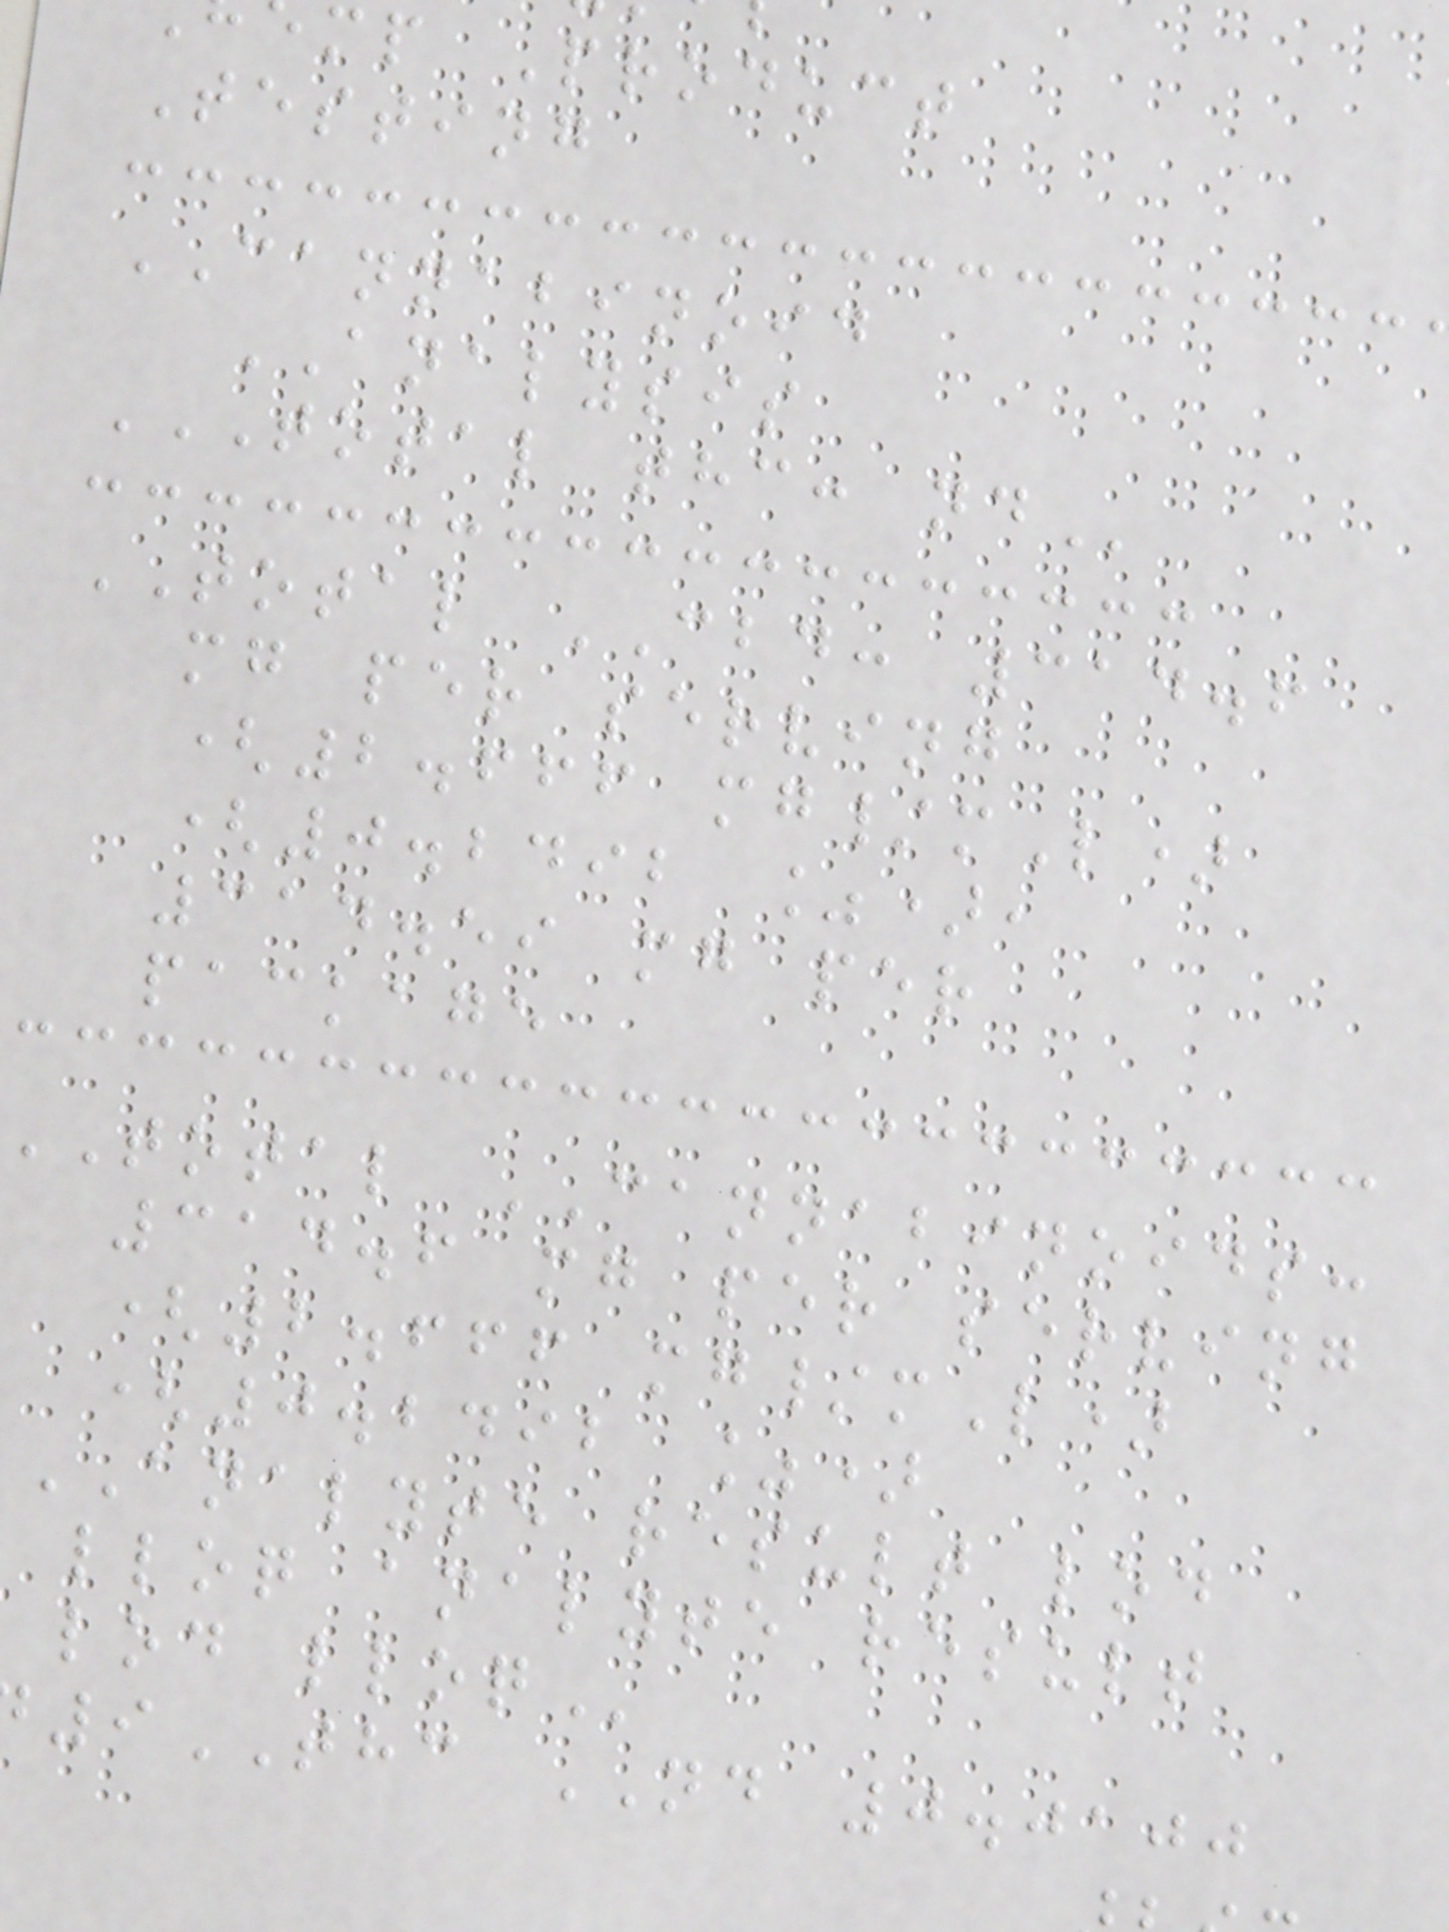mp Product
Testing
CANNABINOID
ANALYSIS
TOTAL THC: ND
TOTAL CBD: 314.6
mg per serving
(2.666 mg/mL)
(0.2492 %),
314.59 mg per
package
total CANNABINOIDS:
314.6 mg per serving
(2.666 mg/mL)
(0.2492 %)
ANALYTE result lod
lloq analyte result
9THC ND 0.0100
